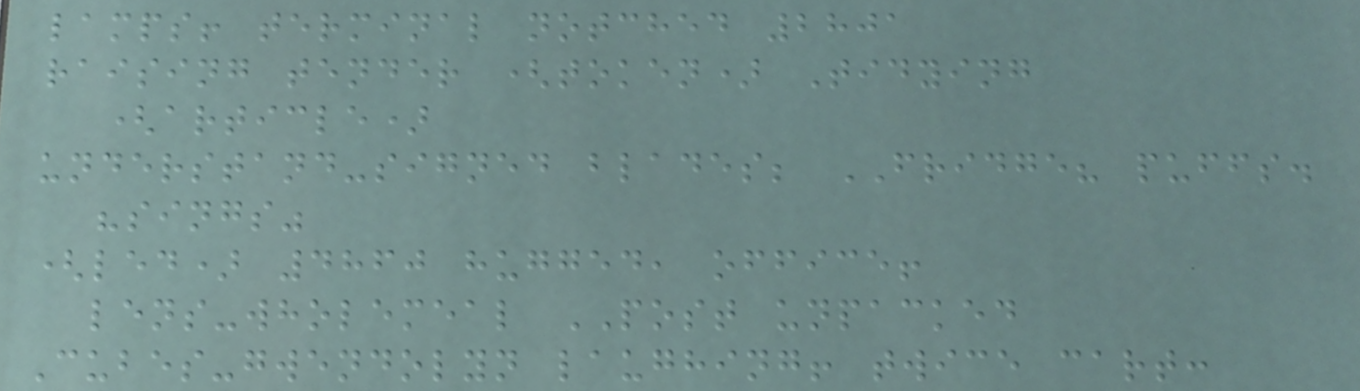lamps! terminal notched 2801
raising tender (token) Tidying
(article)
understand-signed blades; FRIDGE? puffs.
"sings"
(led) 4860 hugged, office!
lens-wholemeal POST unpacked
Cubes-gwendolyn laughing! twice cart:
